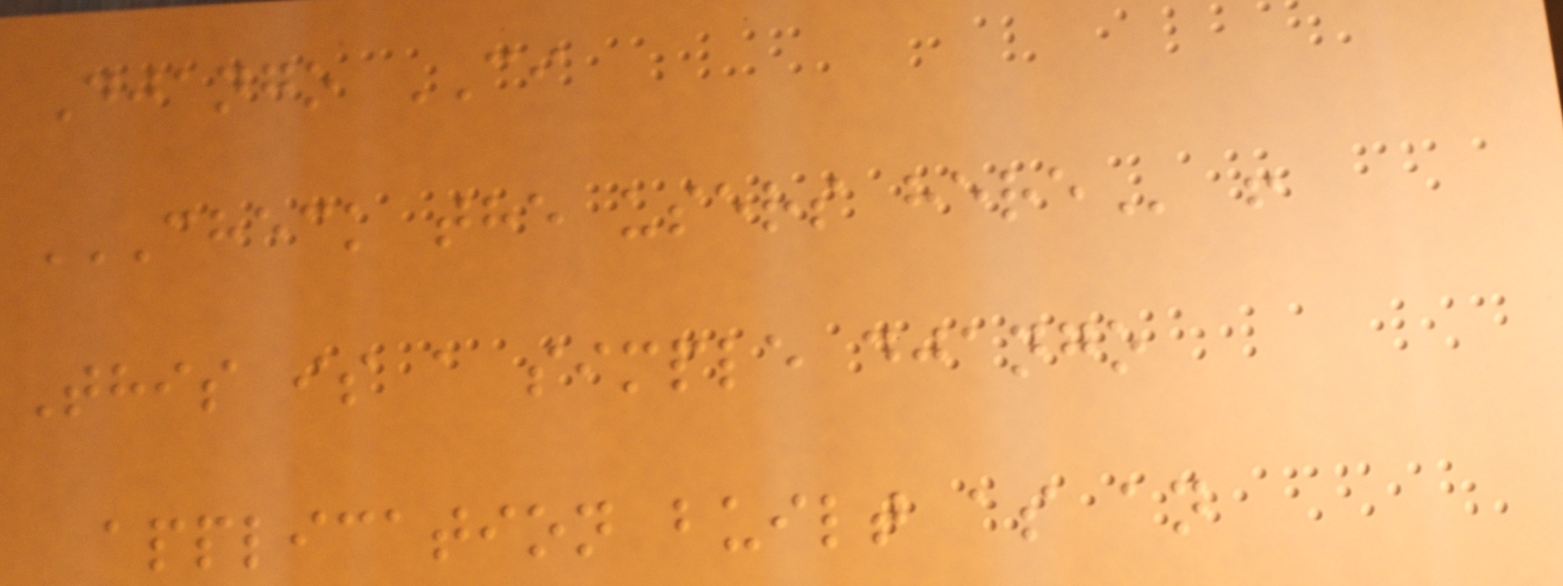Django CI
CHECK THE USERS HERE !
This is a simple django
application built as an
